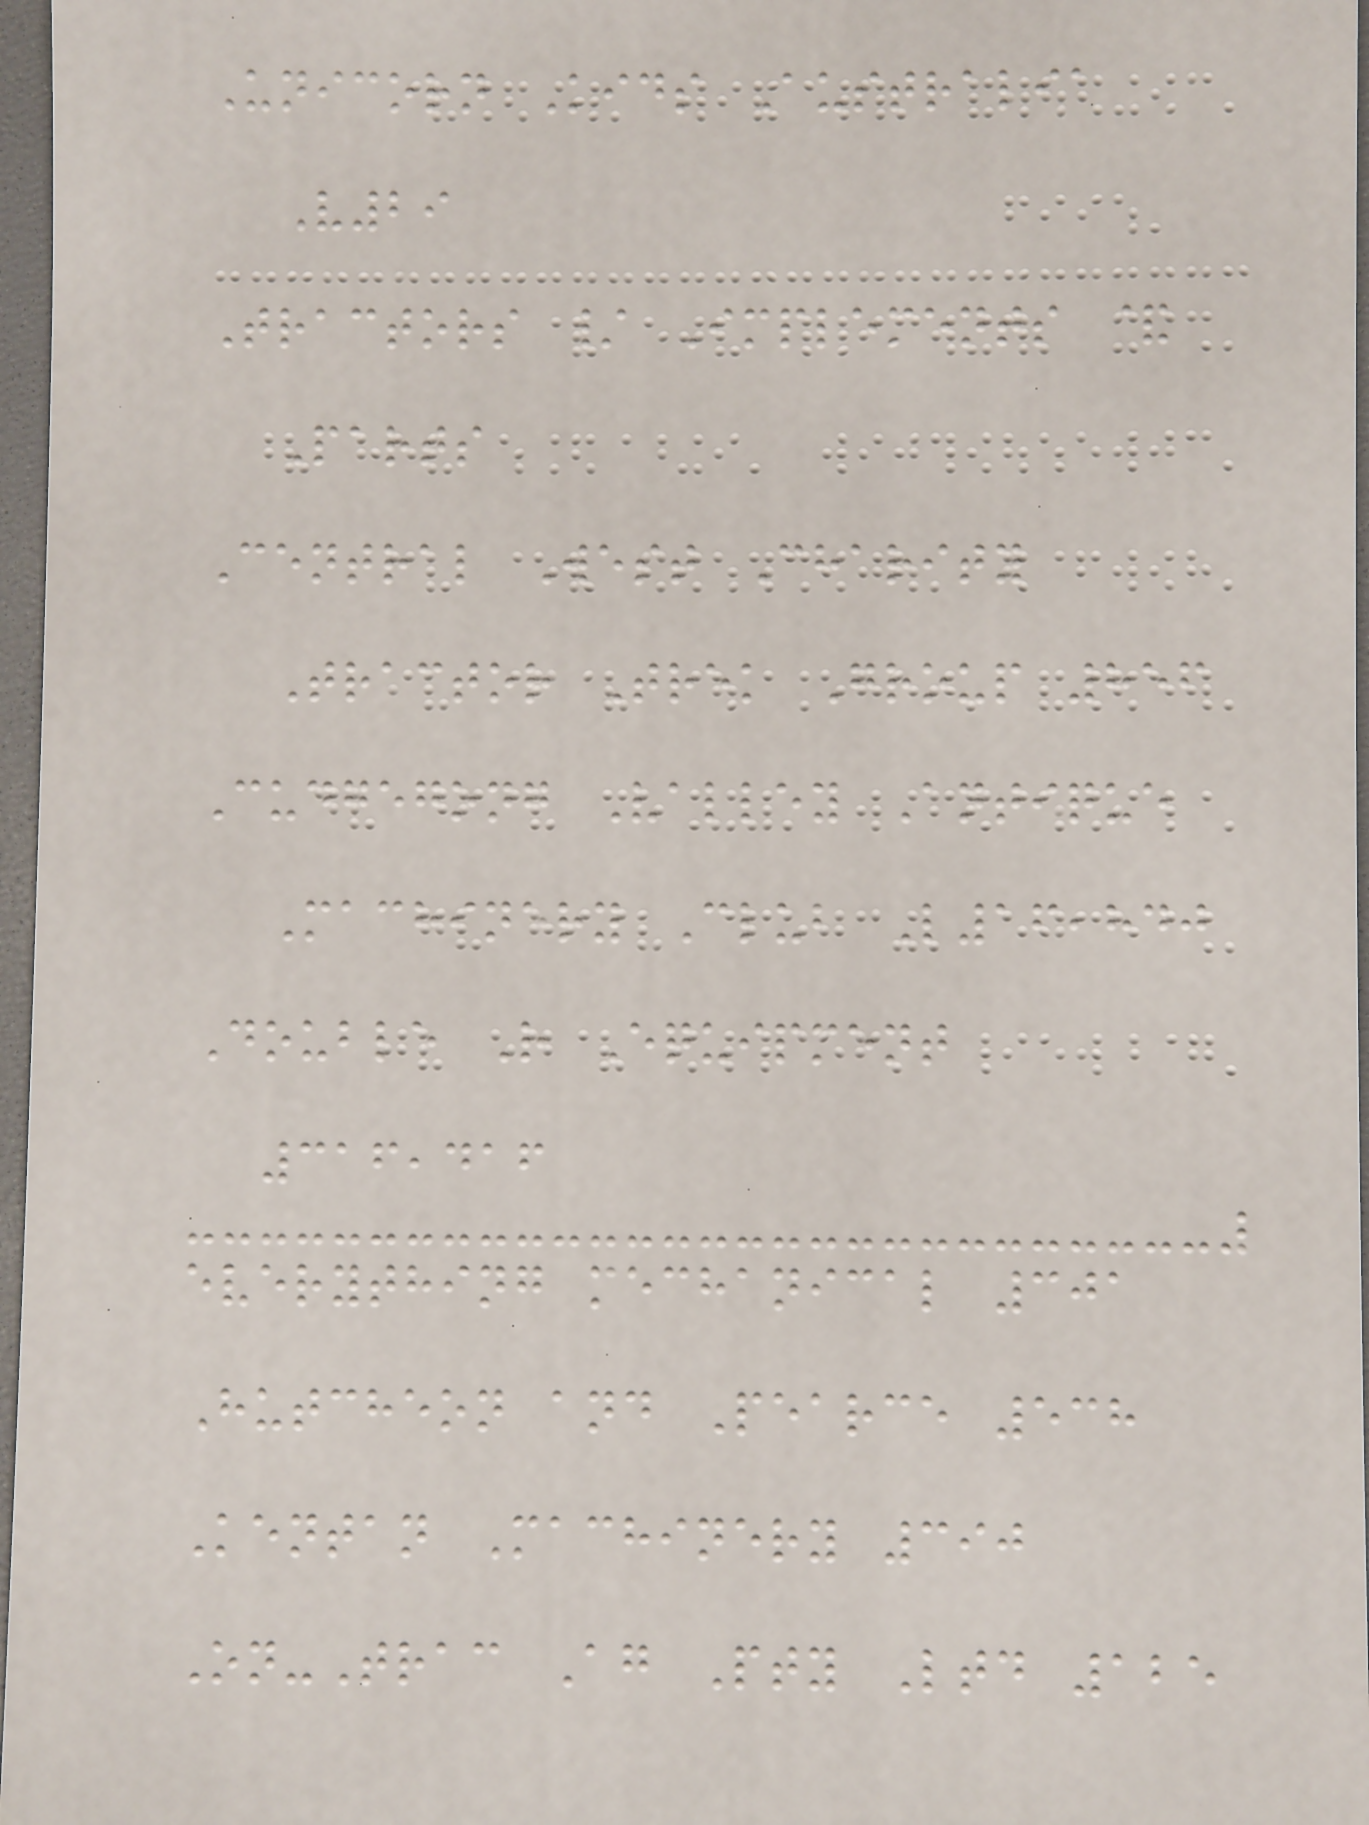Unicorn Kids Australia
V29
Tractors / Implements &
Parts
Central West Charity
Tractor Trek Group 856
Cudgegong Valley Antique
Machinery Club L16,840
Double R Equipment
316,416
everything mechanical 301
Hutcheon and Pearce 538
Kentan Machinery 390
On-Trac Ag Pty Ltd 125
